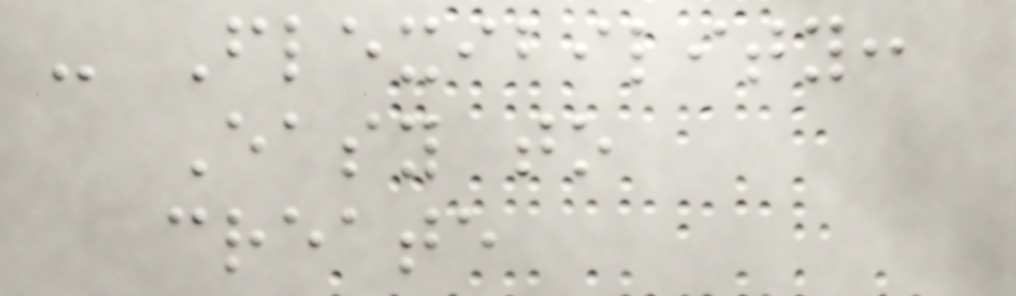- Flexibility:
Easy to
create
